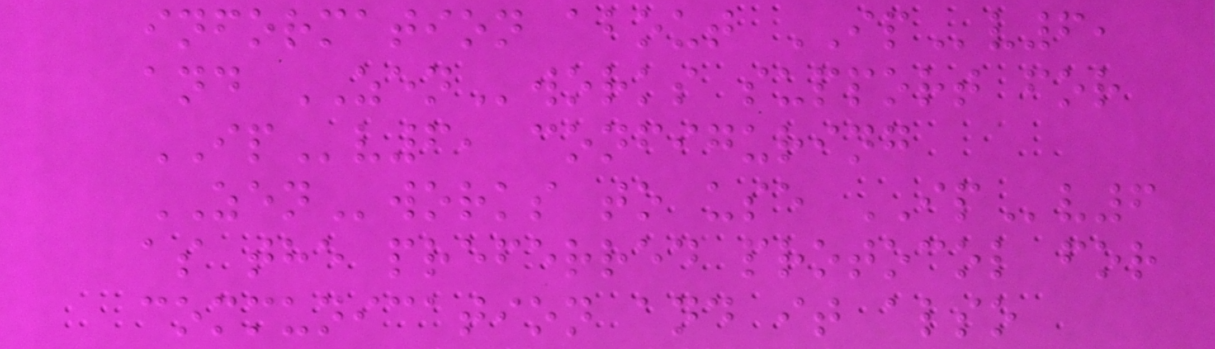information about IPv6,
and ZENworks support for
IPv6, configuring
ZENworks to use IPv6
as the preferred protocol for
communication and it also
